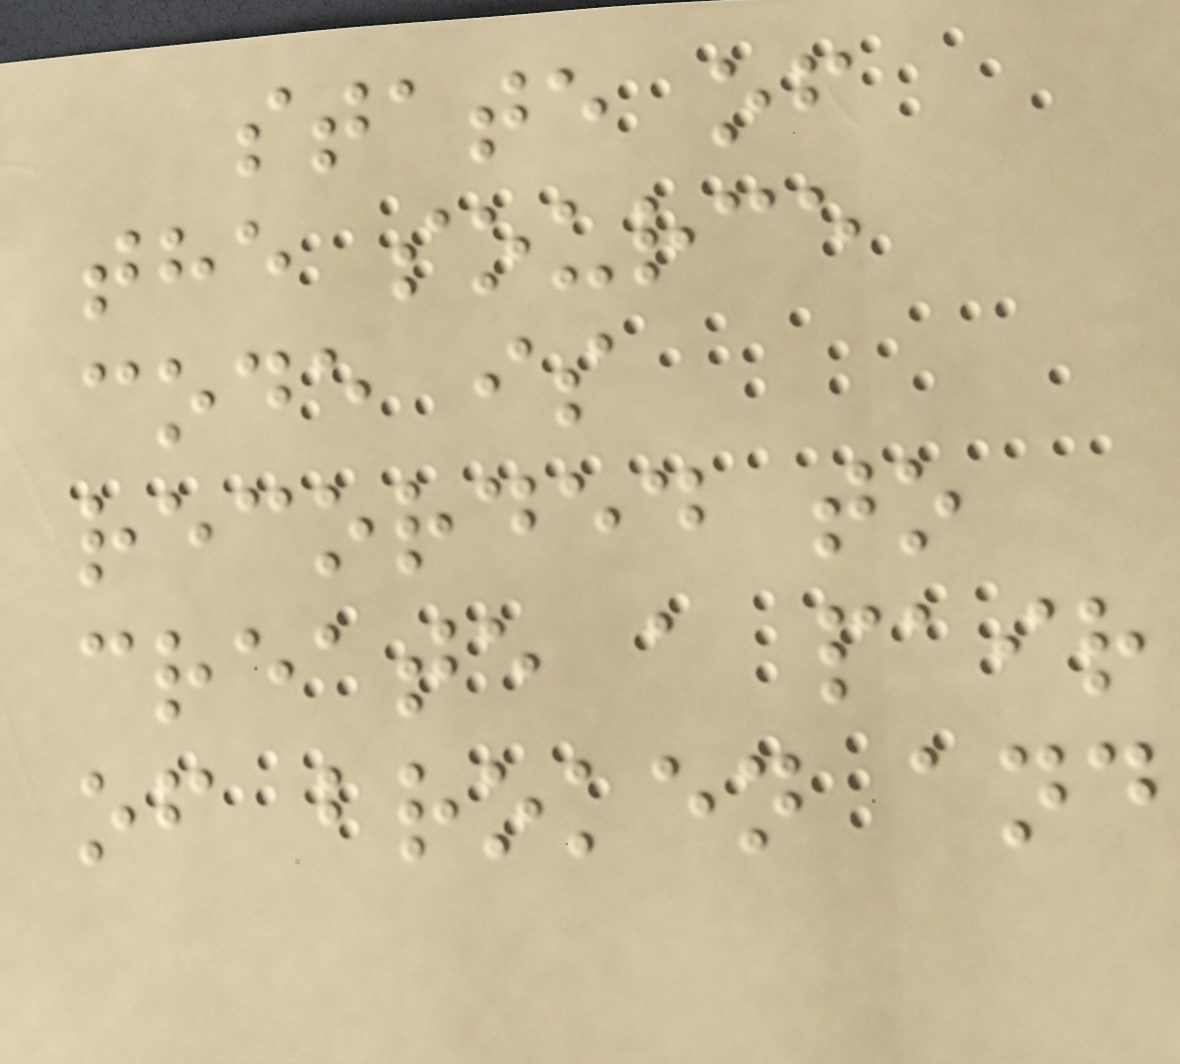state of
the source
code is
recorded to
create a pair
of broken and
